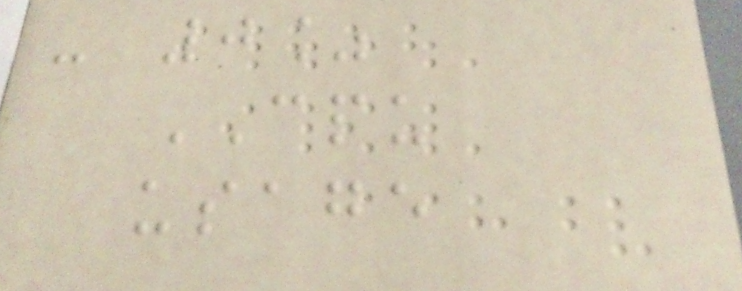- 0%
CPU
usage
